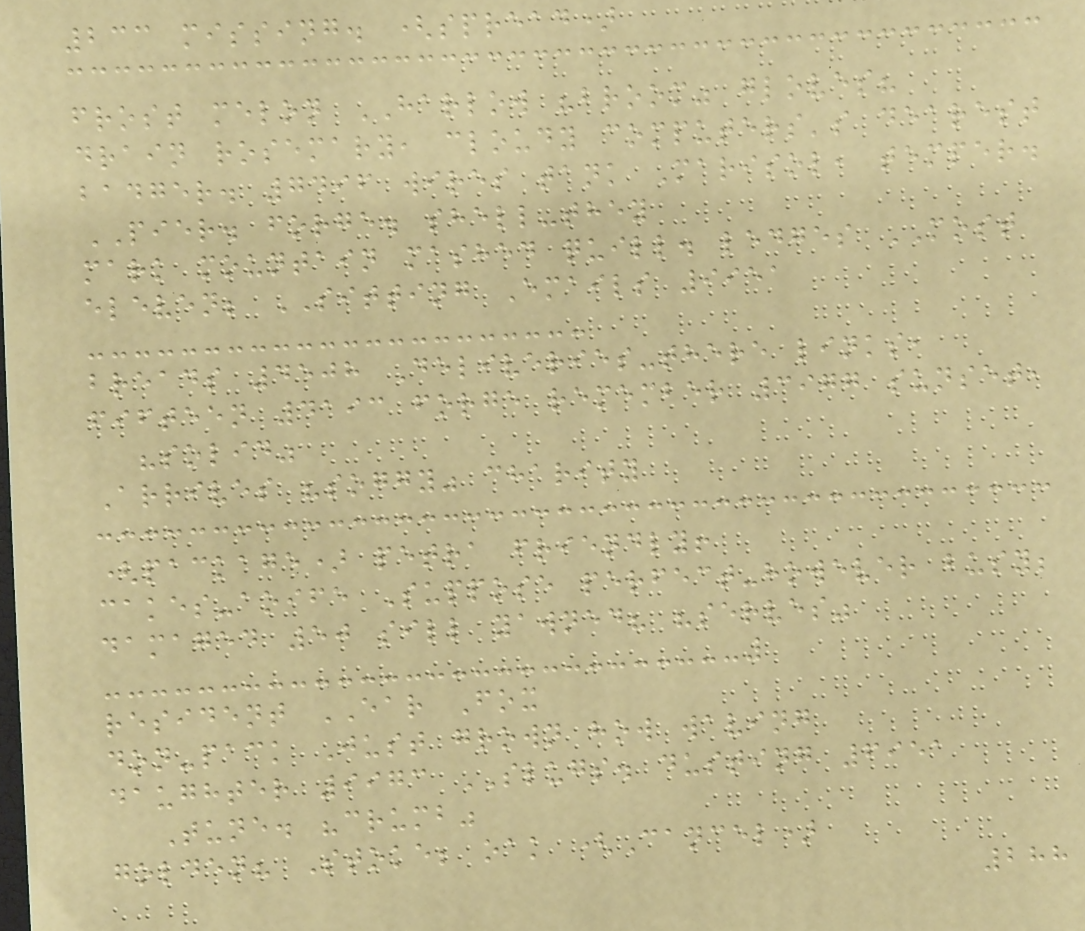233 missing. (spread)
frost melon HARLOW "broom" gloves?
drain rosemary, cloudy computers's dearest
badger. 7496 wires tank Marisol, temper.
PIER. forge. shell-they
mark mountain mashed quill. ledges MOST
eleven; SITTING Emails 9951
breads 4508 Deliveries-there links,
fifteen 4193 forge remember 3977 sunset,
"solid"
Arrives "soggy" charity
(package) petra friendly!
cakes-aoife Suppose perfect-however busy;
damaged 50 sill yawned? "serves"
resident EAR Fox
don-pack Just grown how waving
daughter 9973 SLUGS. dusting 6951
Tune. "crumb"
golden? Stoke; oak (Cancel)
288
